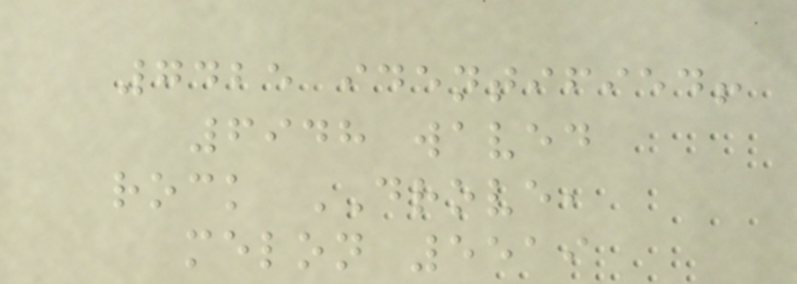7425 identified!
6948 waved
rock DROVE,
melon 5519
